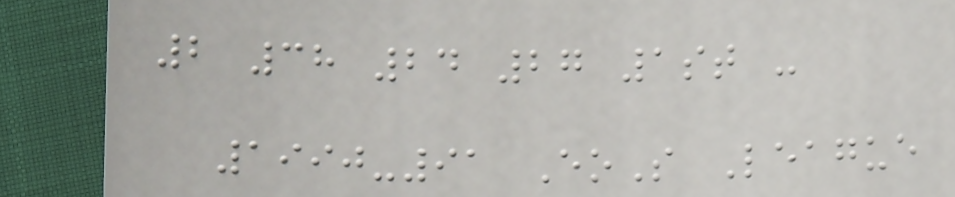2 38 24 27 1st -
1990-91 EoS League
